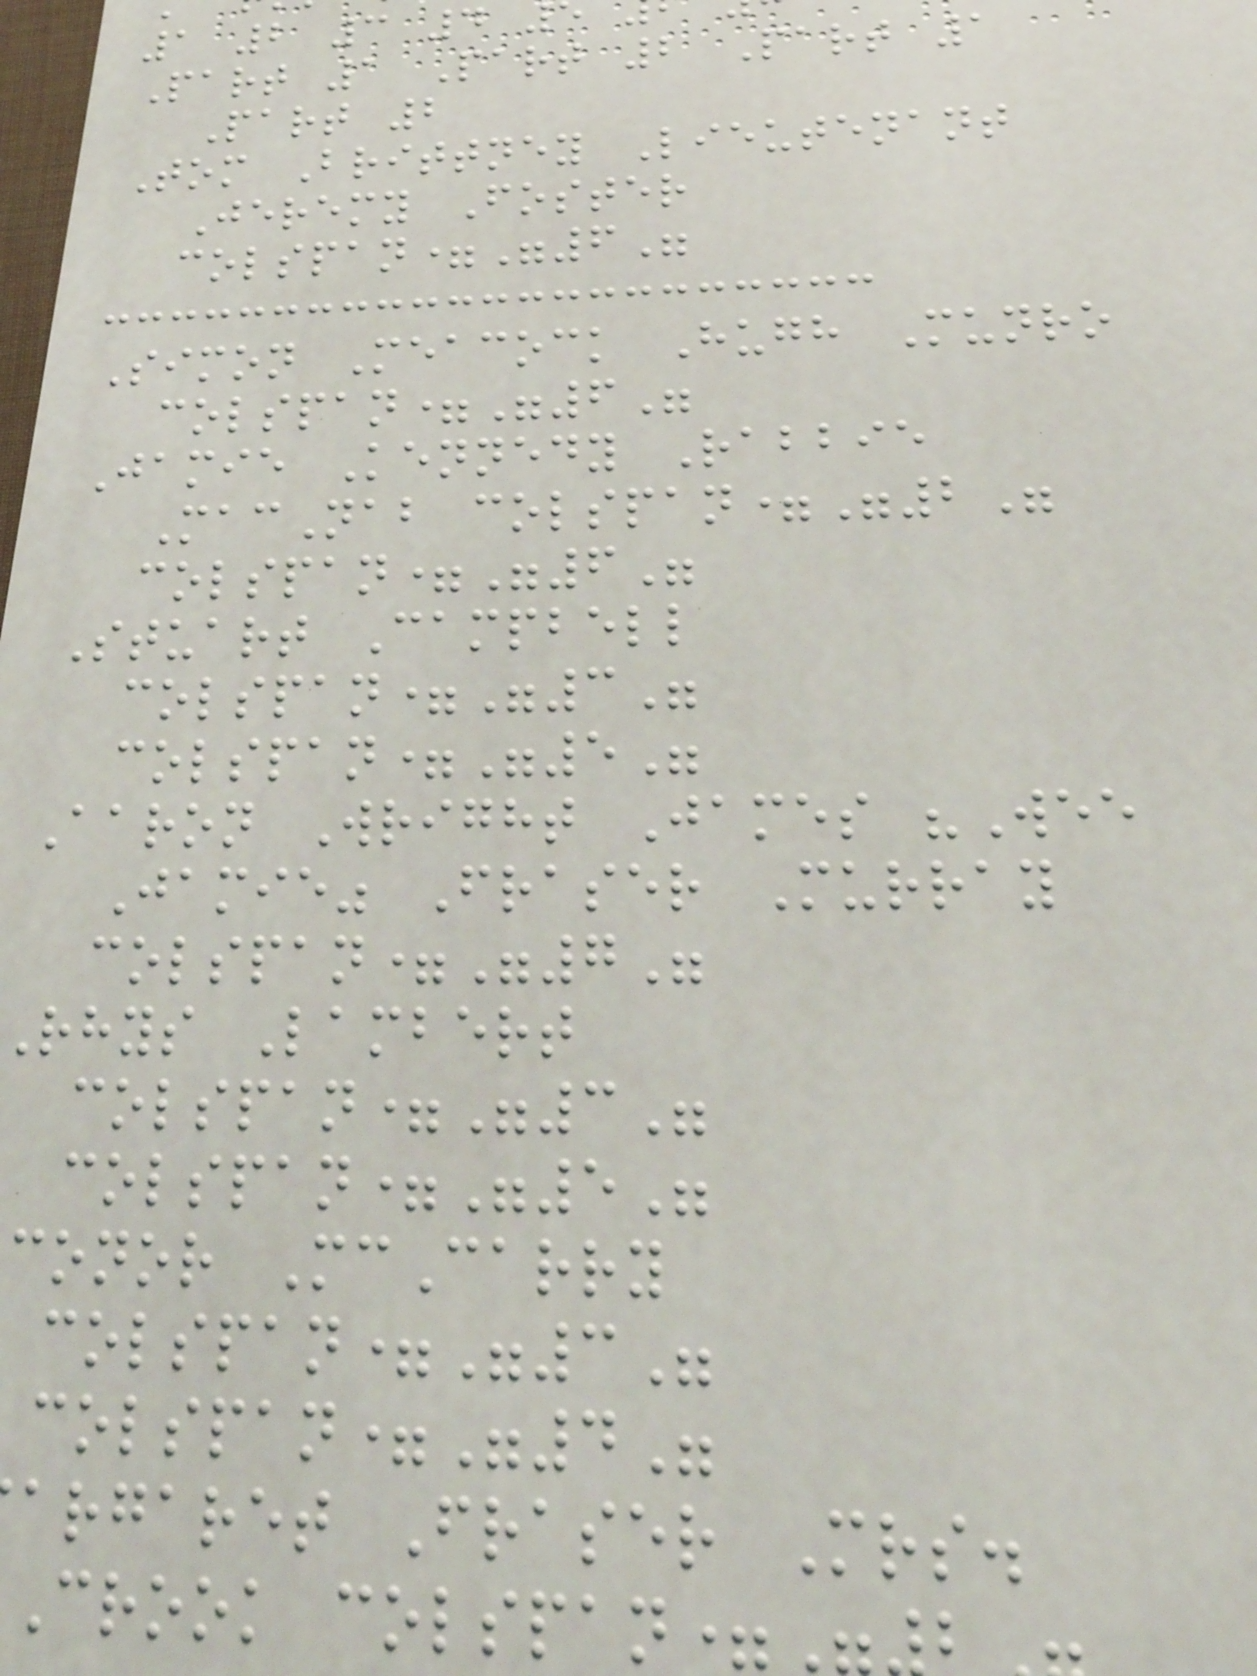1 2 3 4
Part 1 Part 2 Part 1
Part 2
Tom Brittney Lieutenant
Jeremy Foster
colspan="6"
Simon Meacock Hugh Munro
colspan="6"
Jamie Kennedy Rabbie
MacNab colspan="2"
colspan="6"
Stuart Campbell
colspan="3"
colspan="5"
Aaron Wright James "Wee
Jamie" Fraser Murray
colspan="7"
rhys Lambert
colspan="3"
colspan="5"
conor McCarry
colspan="3"
colspan="4"
argaret Fraser Mrs.
Crook colspan="
